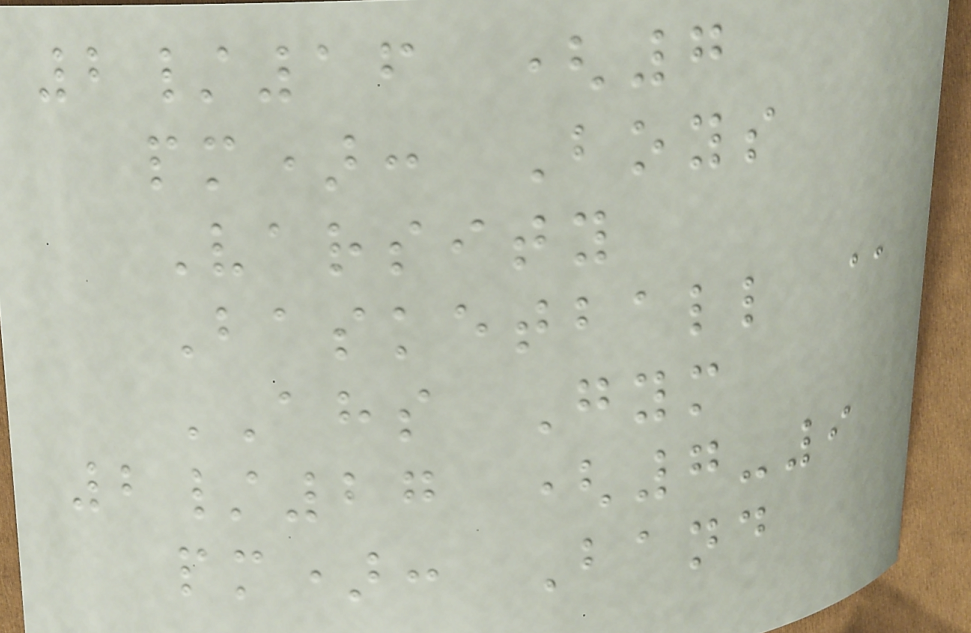2/16 (7
pm): Boys
Varsity
Basketball @
AHS Gym
2/27 (7-9
pm): Band
